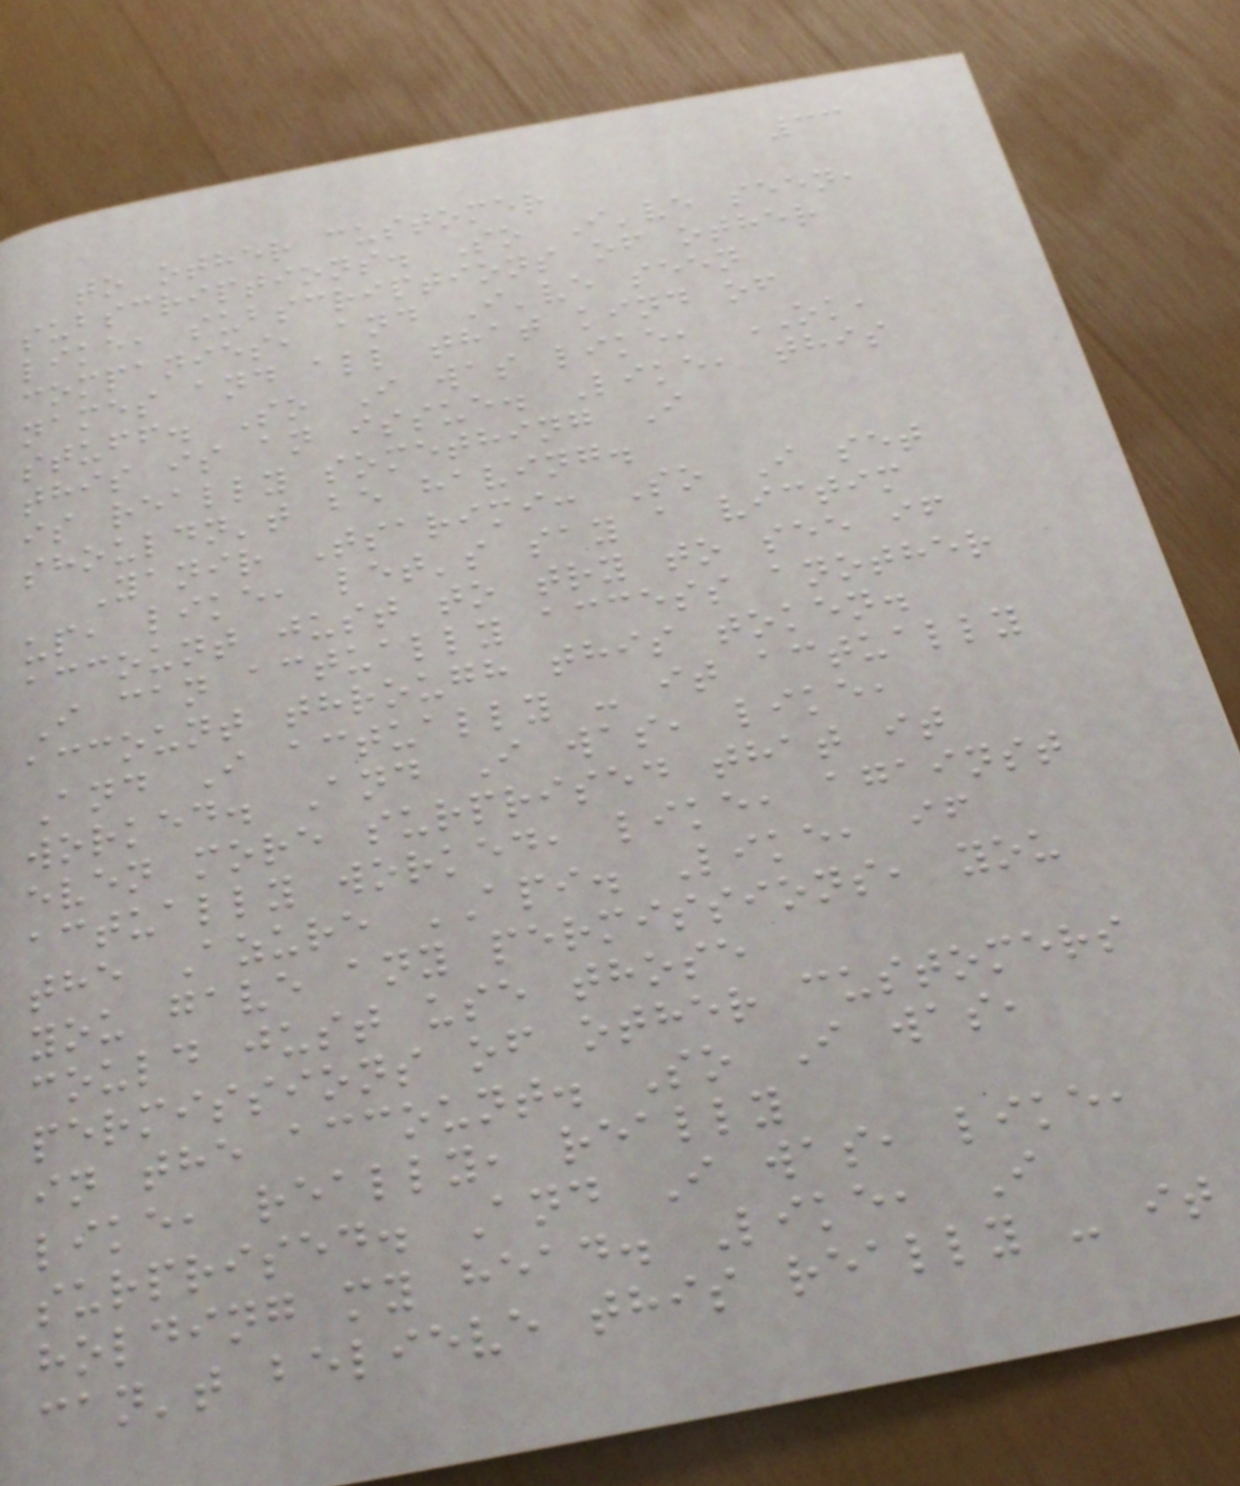33
to other customer
subscriptions. So I've seen,
like, subscriptions of other
companies, and I've seen
names and all that kind of
stuff. So I was like, OK,
this is an issue. Like, this
is really something I
shouldn't be having.
Yanir Tsarimi: So I set
up, like, let's say a victim
account just to try to see if
I can actually access another
account through this token.
And I actually - it actually
worked. And I was, like,
even more surprised that it
actually worked, like, against
the Azure API. Like, if
you gave any permissions, you
could just use those
permissions of other customers
in the account. So I was,
like, really, really
surprised. And I was, like,
holding my head. Like, I
can't believe this really - it
